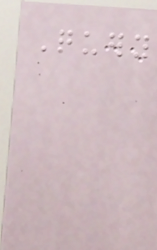Query
